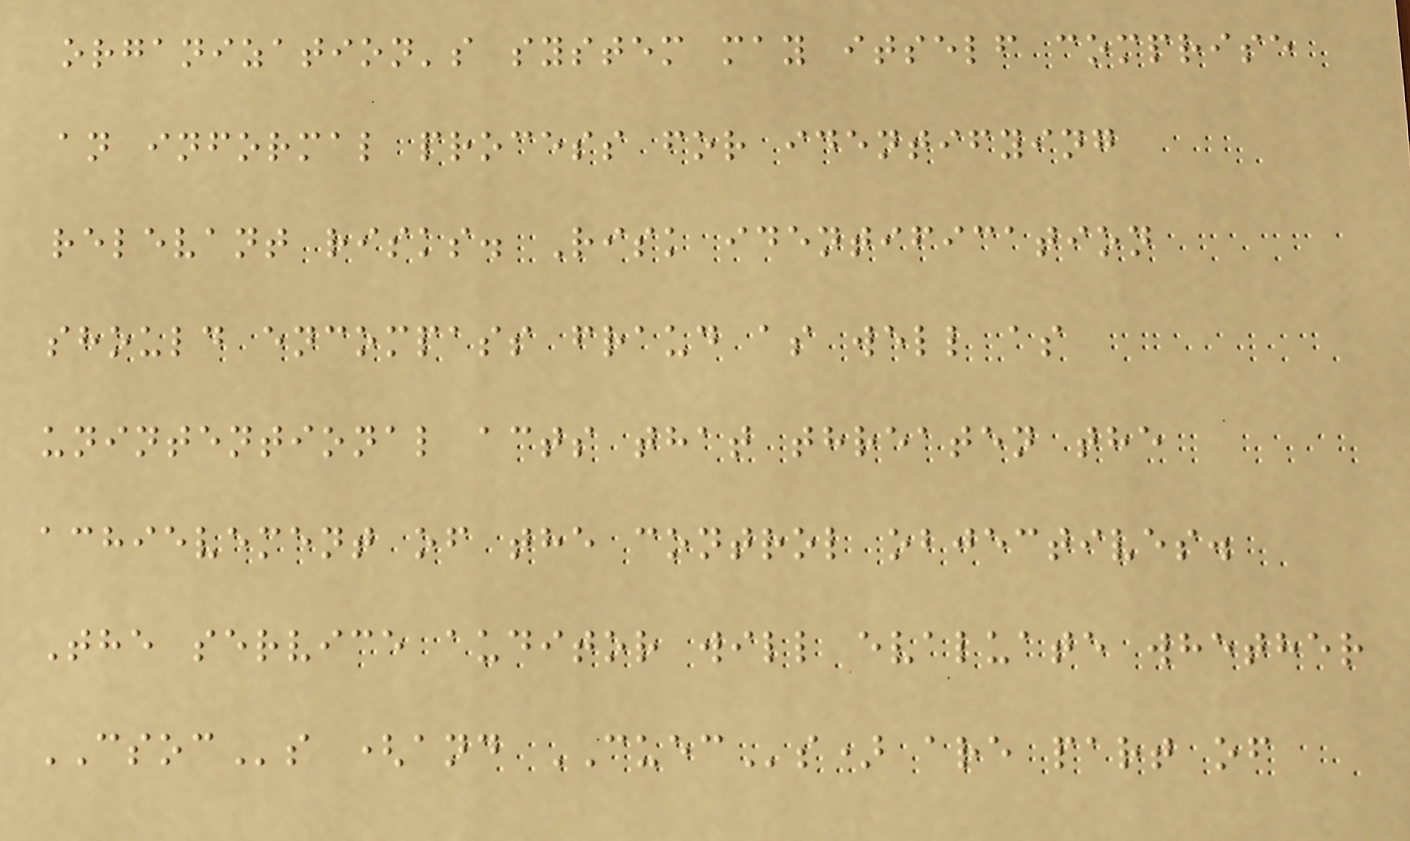organization's system may itself comprise
an informal process for identifying
relevant risks. Risk identification
should encompass fraud as well as
unintentional acts that threaten the
achievement of the control objectives.
The service auditor will evaluate whether
CSOCs (and CUECs) are part of
